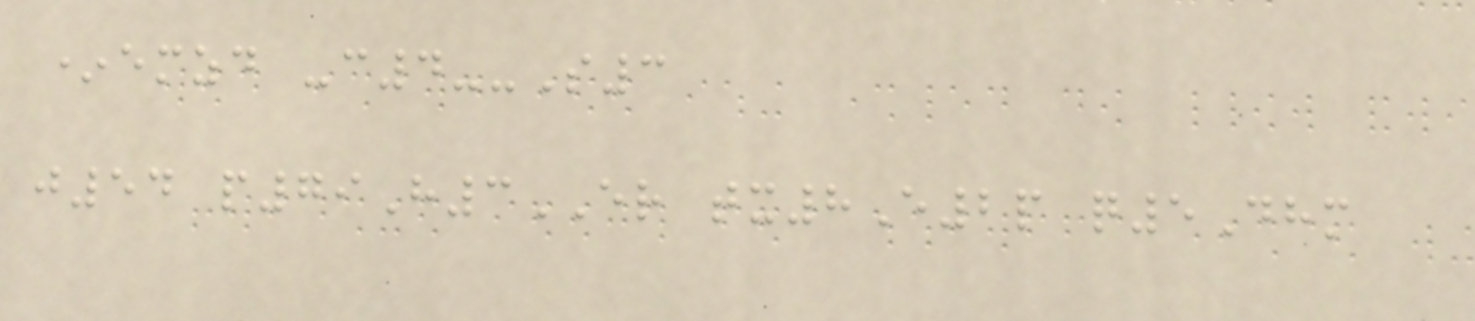*emzd -c4--S3
j54 p79H3ER tx8E2p q5Dhm
